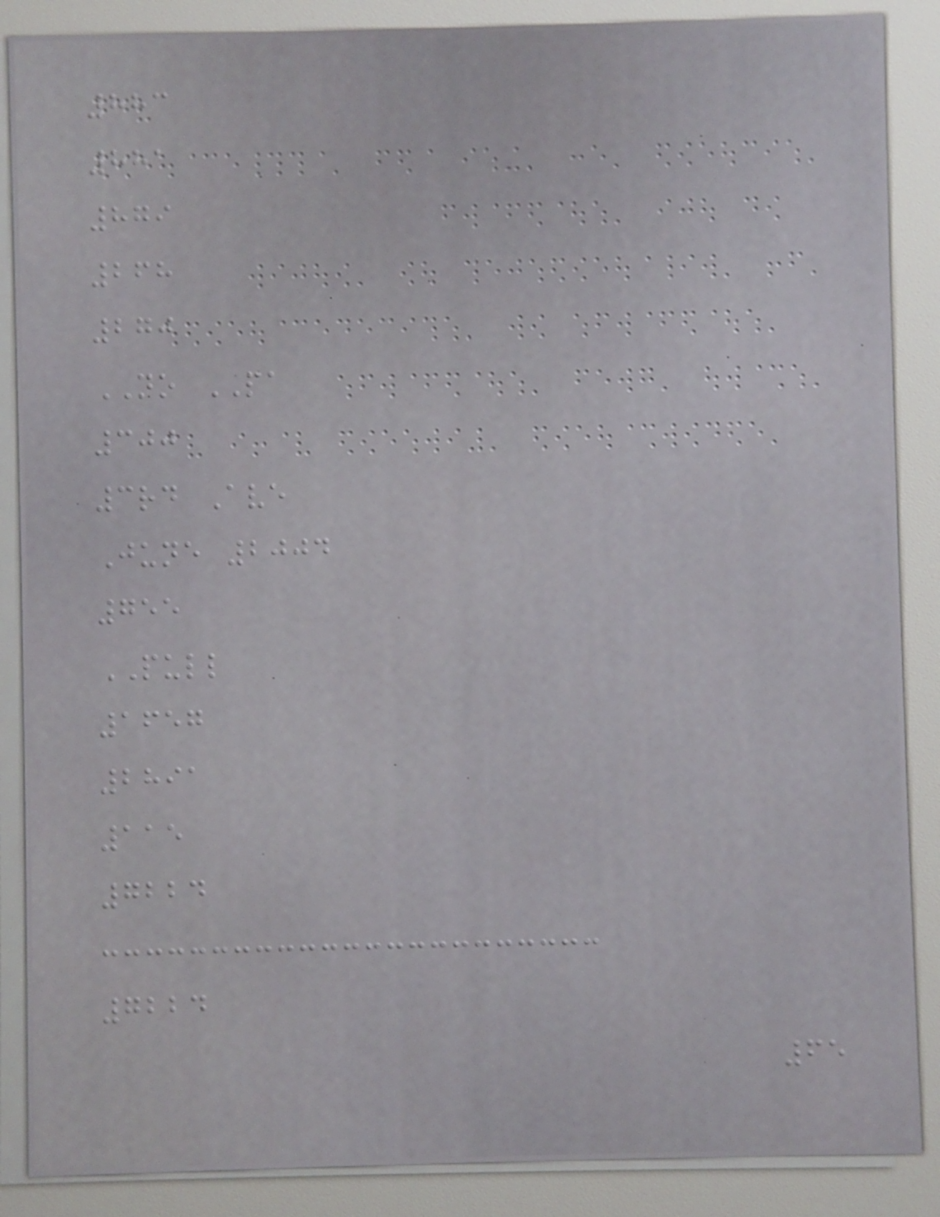883
881
879
268
270
NO PA
300
3rd Ave
June 2004
755
PULL
1657
2891
115
7224
7224
65
